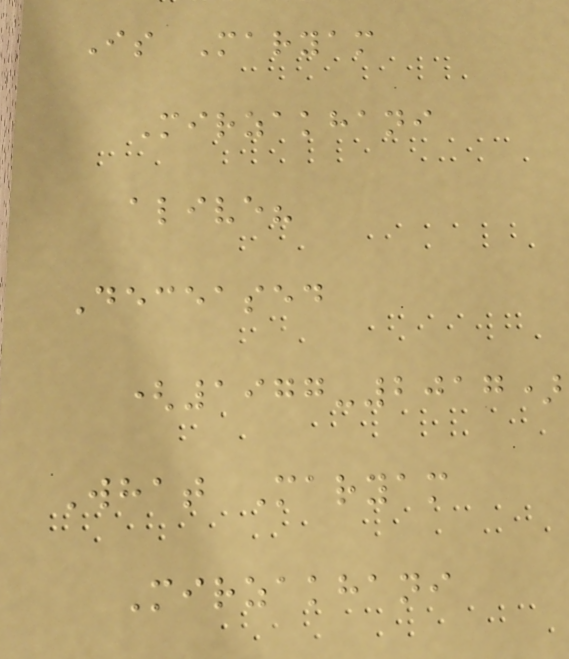Is Maryam
Mirzakhani
alive?
Deceased
(1977-2017)
What Maryam
Mirzakhani
